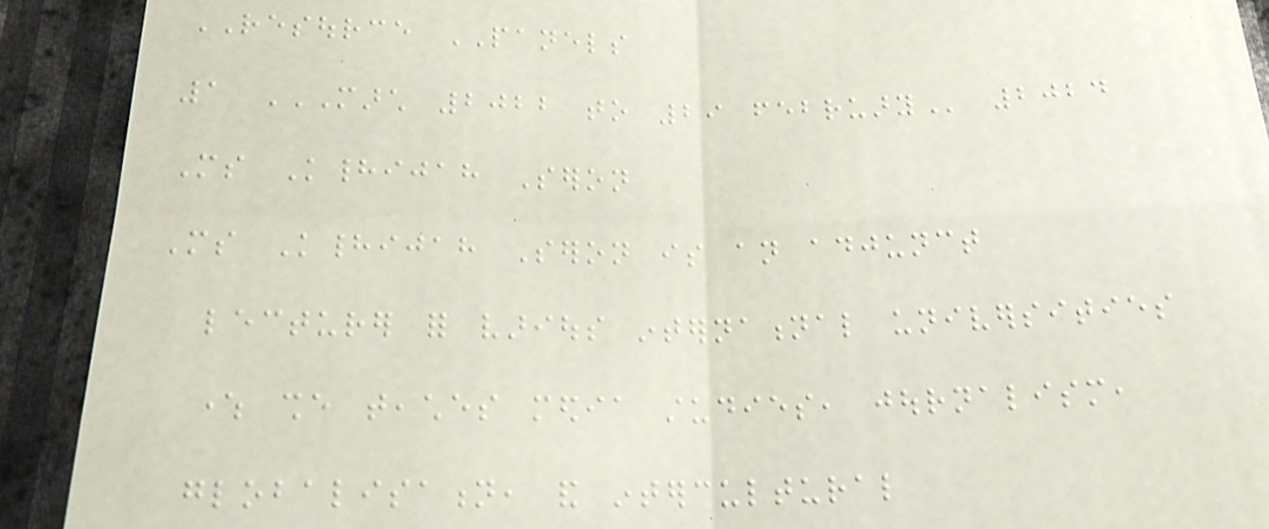RESOURCE PANELS
1 MARCH 2022 TO 29 FEBRUARY 2024
Ms Khadijah Seron
Ms Khadijah Seron is an adjunct
lecturer for various international universities
where she teaches media studies, journalism,
globalisation, and intercultural
